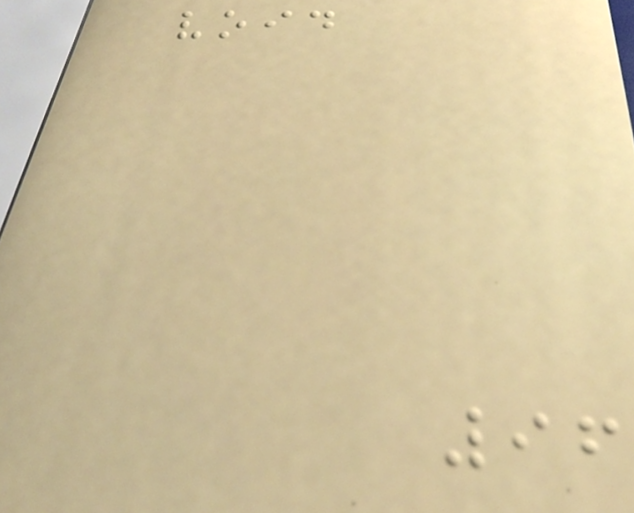void
96
